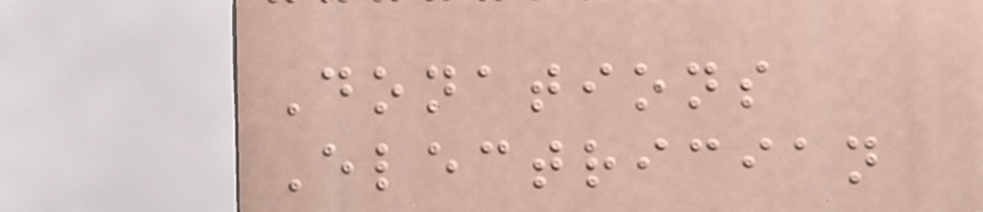Donations
Electrician
